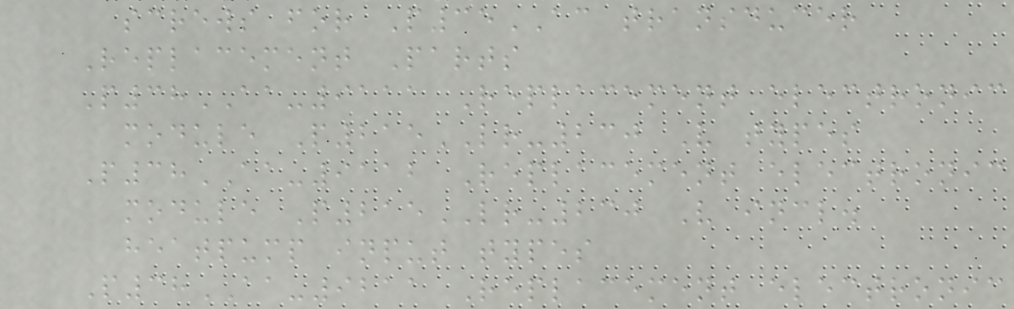screws for P35AC transducer
Replacement Parts
P38AA-9111 Replacement electronic
module P215LR-230 V types
P38AA-9112 Replacement electronic
module P215LR-230 V incl.
heatpump input types
P38AA-9211 Replacement electronic
